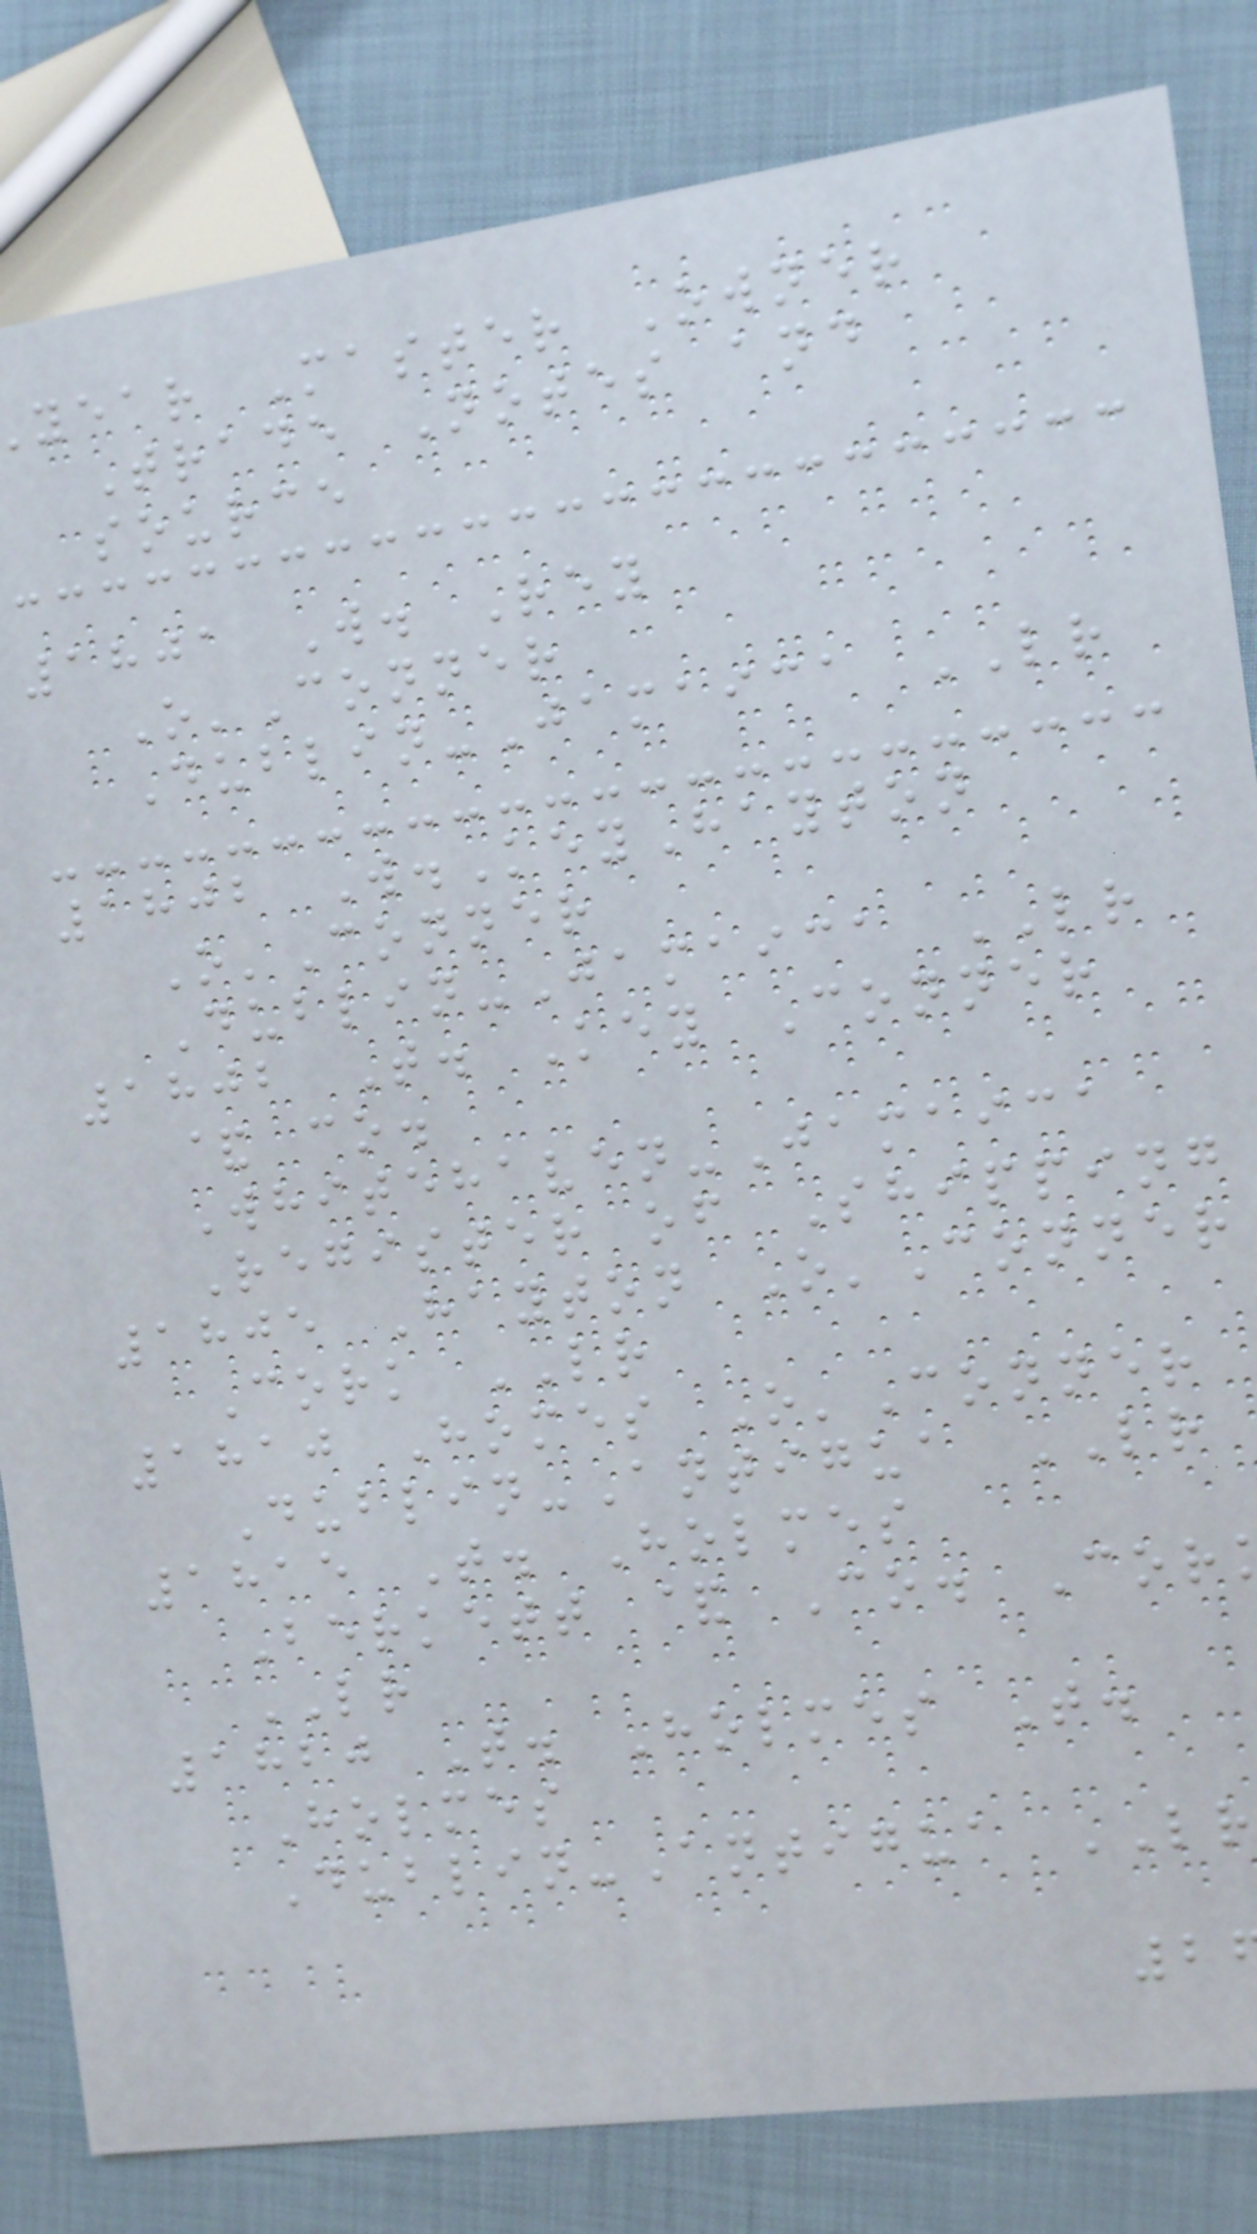year Master Owner
Trade Notes and
source
1801 W. Rey
O'Conner
Dublin-Jamaica LR
1802 W.KeyHayton
O'Conner
Dublin-Jamaica LR
1802 T. Key Conner
& co.
Whitehaven-Jamaica
Register of Shipping
1805 Hayton O'Conner
Cork LR
1810 Homes O'Conner
Dublin-Antigua LR
1815 T. Holmes
Berkett & Co. Cor
LR
1820 T. Holmes T.
Holmes
Dublin-Antigua LR
